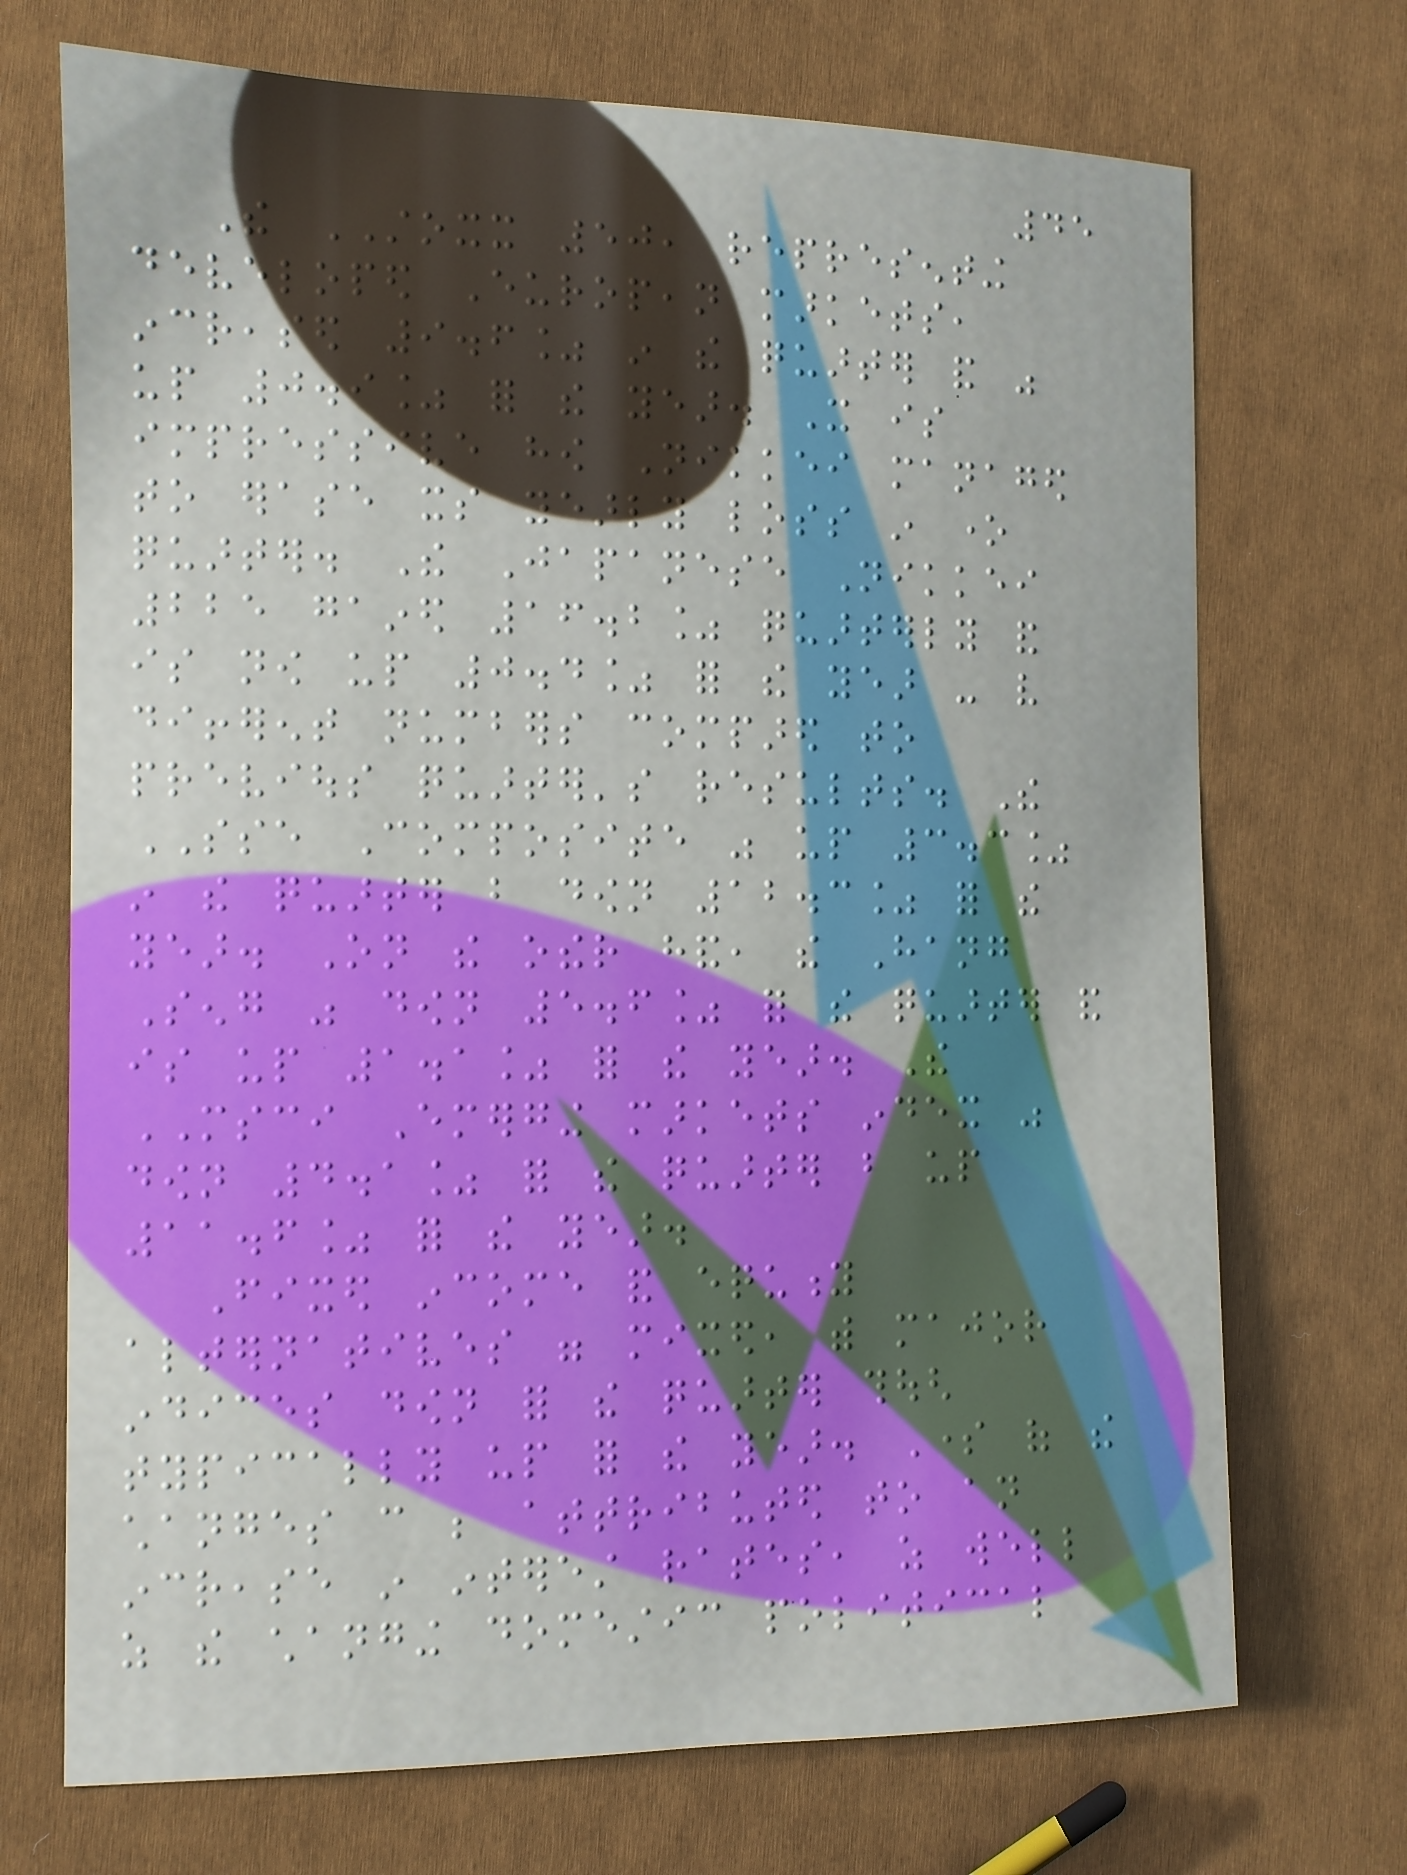45
The STOXX 50, representing
developed European markets,
increased 9.6% in the quarter and was
up 0.9% for the year. It is
impressive how Nikkei managed
to erase its yearly loss in one
quarter. The Japanese Nikkei
225 gained 16.2% quarterly and
is now up 0.4% for the year - very
different numbers compared to
previous quarter's results. The
SSE Composite was up 3.3%
in the quarter but down 12.3% for the
year. On the other hand, the Hang
Seng was down 5.6% for the quarter and
is up 1.1% for the year. The
MSCI Emerging markets index was
down 4.1% for the quarter but up
11.6% for the year.
Fixed income and equity
alternatives were mixed, with major
indices down for the quarter though
typically up for the year. Some of the
changes can be attributed to an
increase in interest rates, as well
as the changing domestic political
